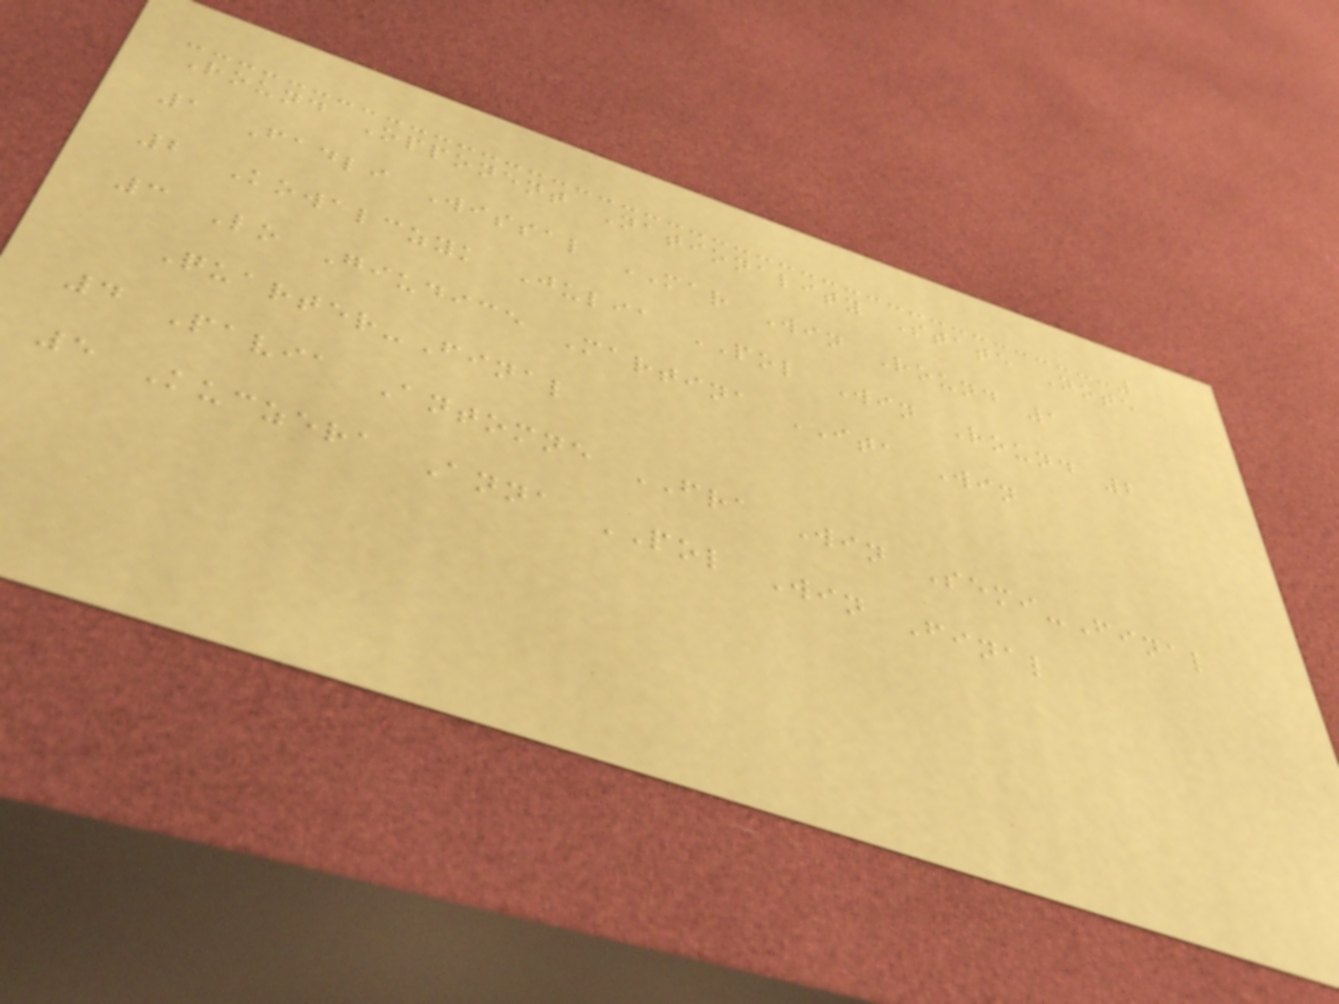Round Opponent Nationality State Note
1 Fadli Wissal MAR Win Round 1
2 Kowalczyk Julia POL Win Round 2
3 Lo Giudice Martina ITA Win
Quarter-Final
4 Pavia Antomne FRA Win Semi-Final
5 Kuczera Anna POL Win Final
